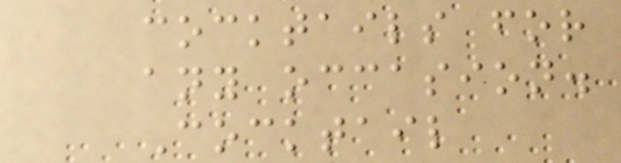cocktails for
any occasion.
Cocktail
